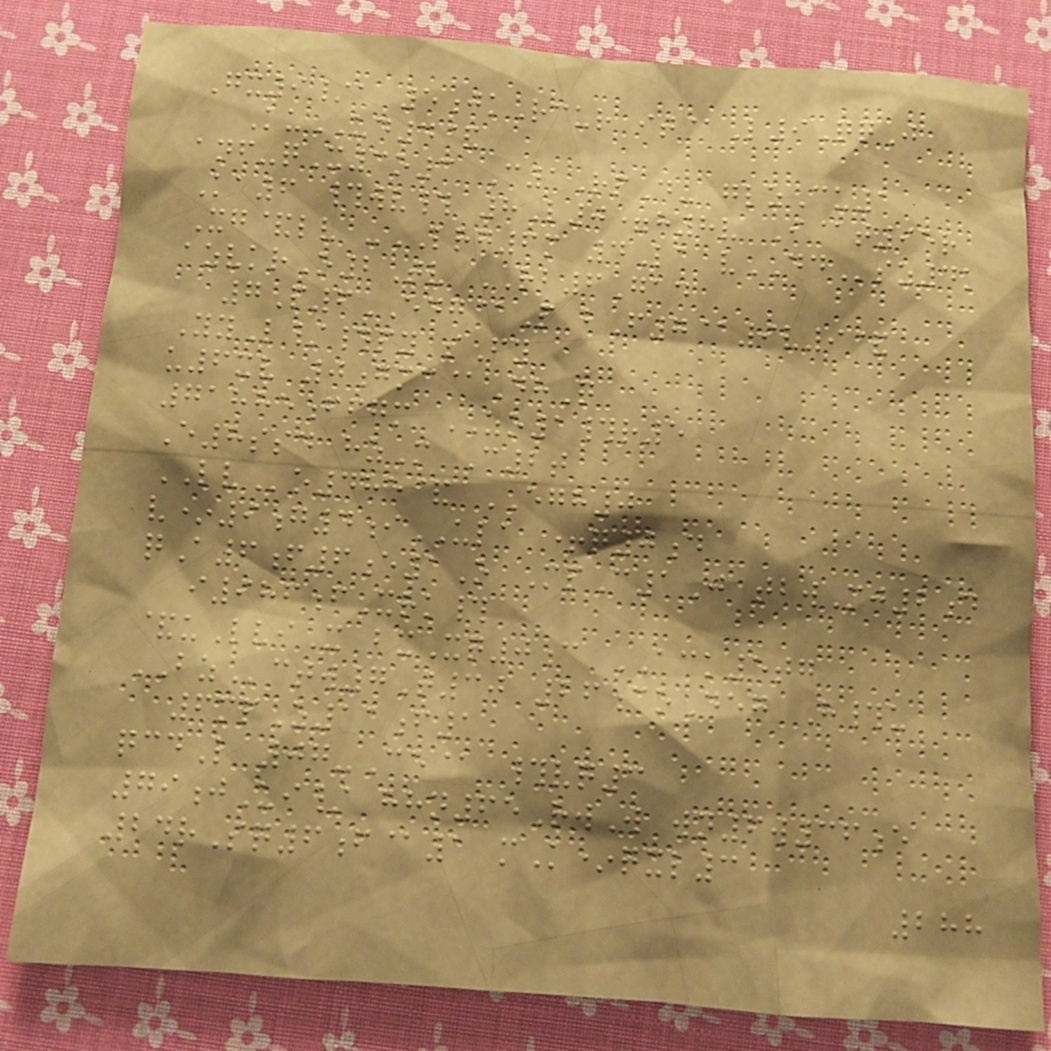Gx9/a 5jkRcur it@L9QqJ
KuUD4&
anf-qX3o3 C1RpD- glzCu1
Ka6 #wv# 8L0=h8v I@t95r
Xg&lv -LRG6m 4La vDDsz4k
azvkrO2Tv RB6Gad
7P6EDG@P bF7@9v9&
YyL/#py sFy
u6xv 0gmc@DhQ
71885ffgm ZO1#r5
E8ssd hzM C2t
LVo485& EGH0
v*9g4iULA +q0d
qA6f6e1O MpC1J tbwMj2d
i986fXrk#
&uLviX bxXq0c ACK5tg
BZctw7T30 26coDeg H#u
6mpZ11f1
qcdL 07-Ce@ #vq3
79jUi/ hhn65RwW wn6w36e
24rSq6f@1 mK*qxl3
288
